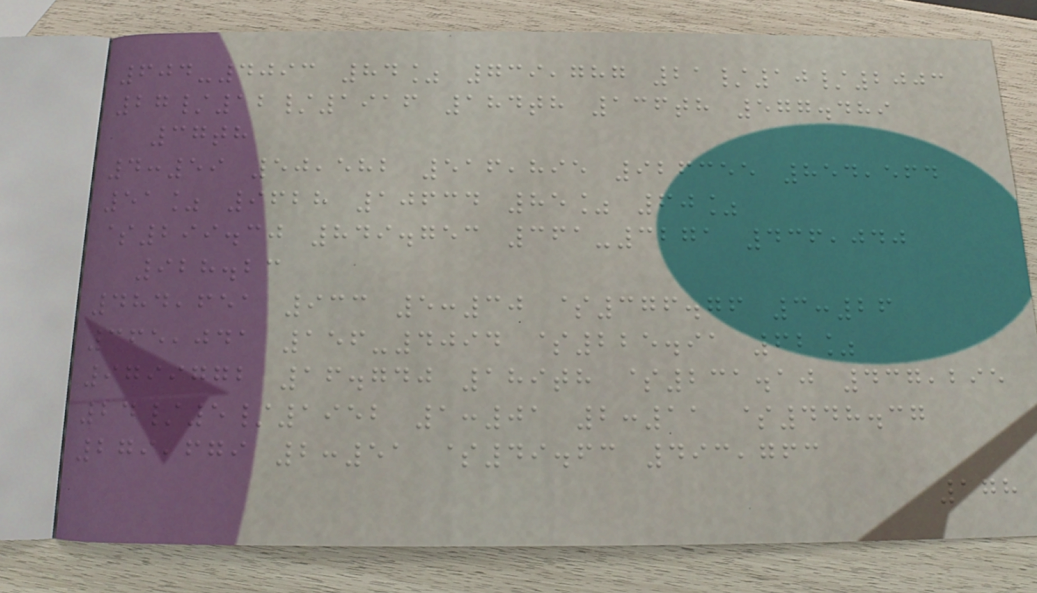604-4093 84% 739,787 21/10/2003
27/12/1916 184th 136th 577.489
37th
4:59 50,582 516,895 926355 854,564
51% 9628 10634 85% 60%
$299.30 849.753 361-3271 436,040
928.23
484,651 933 5:30 $376.76 3:26
365,041 156-4094 $225.91 62%
9799772 16.740 189th $231.10 437,295
24/5/1952 1:01 2:11 $448.37
279,679 2:51 $49.63 493,763
178
